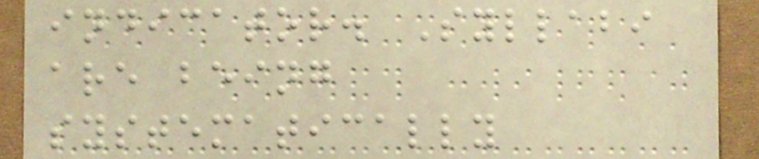indicator. Syllabi
are being
systematically
